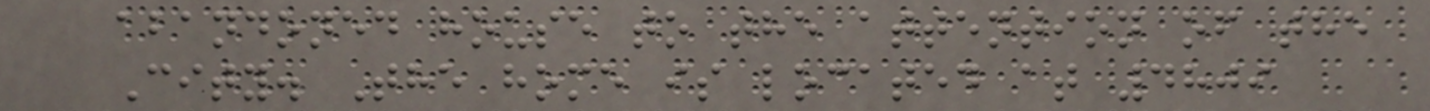abandoned house to the attention of the
City. The home is located at 4809
